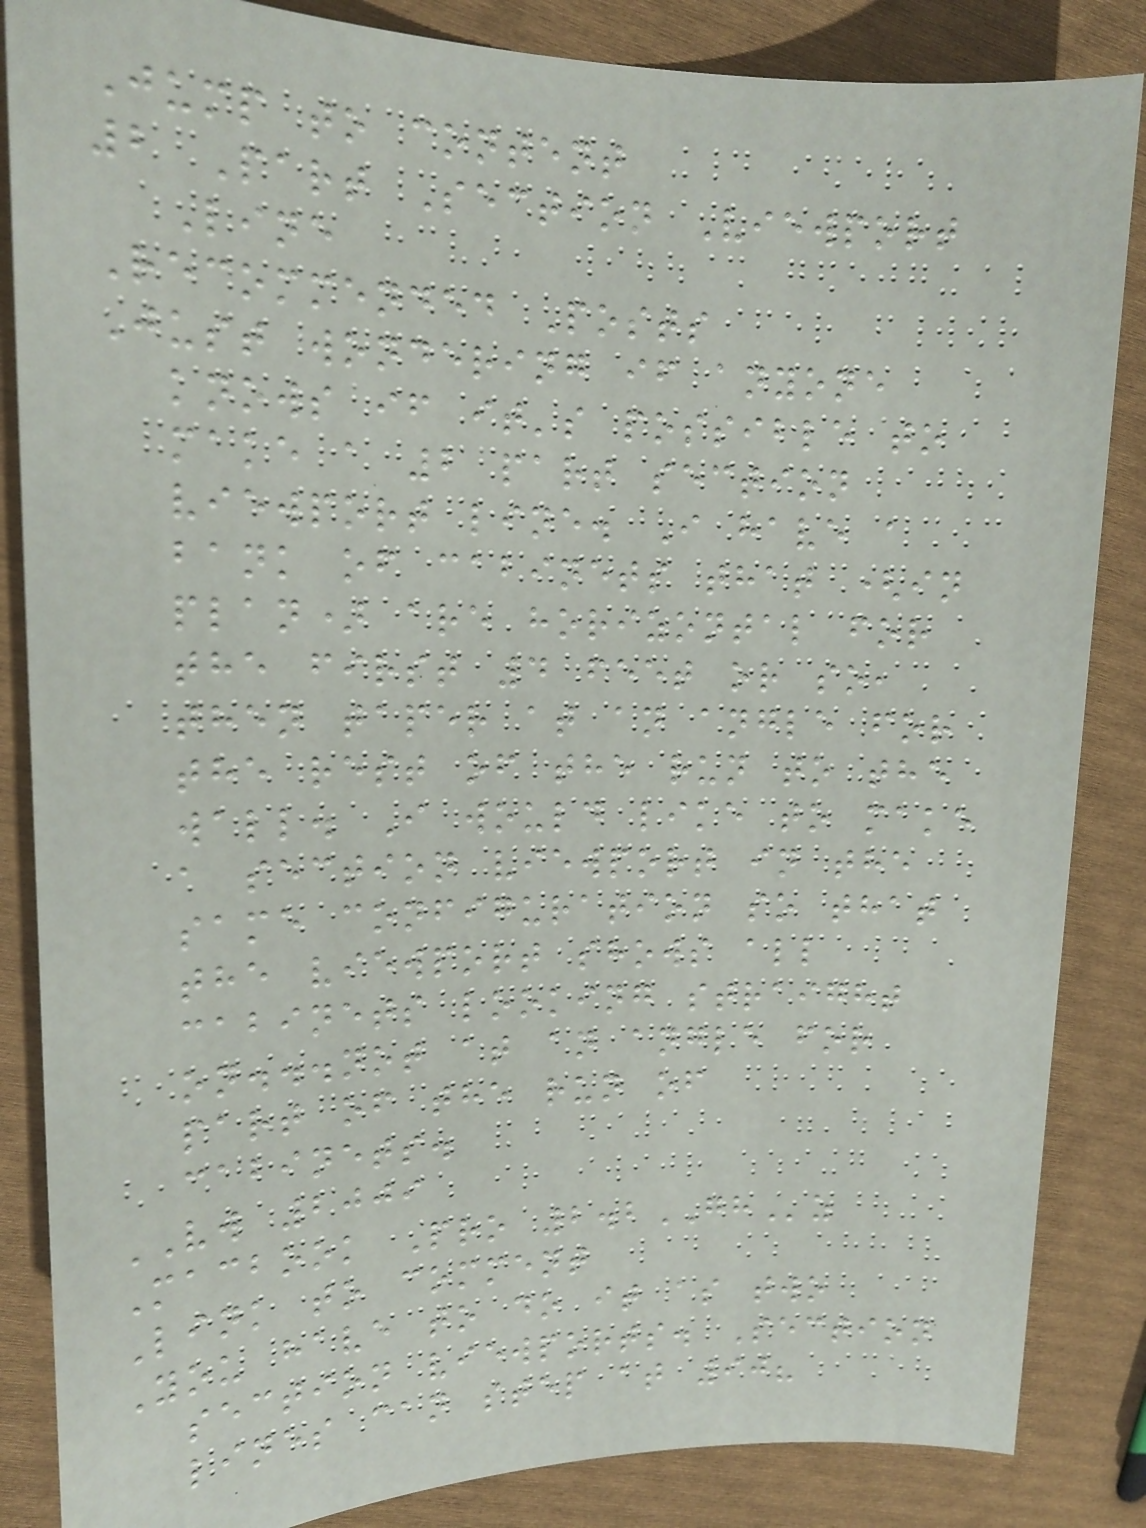Jump to content
2 Part Section Viewport
Line
Recommended Posts
Just wondering if anyone
knows if it's possible to
make a 2 part section
viewport line. I have a
bank of cabinets that (in
plan) are horizontal for
the first 4 feet or so,
then taper at an angle for
the rest of the run to the
wall. I would like to make
a section viewport in the
same configuration so that
the viewport shows all
cabinets looking straight
on...not at an angle for
part of the run of
cabinets.
VW 2009
Macbook Pro 2.2GHz
Link to comment
You have to do it as two
section viewports. Section
lines can step at 90?
